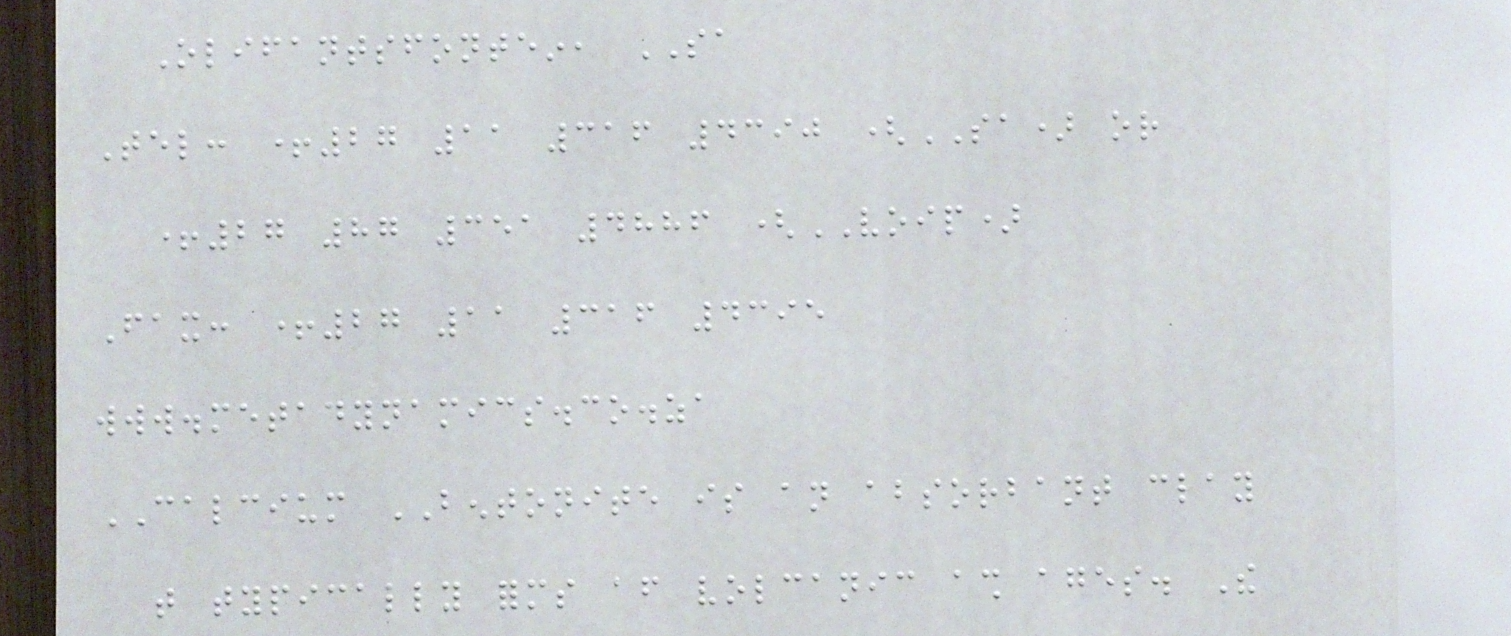Olifantsfontein, SA
Tel: +27 11 316 4390 (SA) or
+27 87 351 4886 (VOIP)
Fax: +27 11 316 4395
www.metadynamics.co.za
CALCIUM BENTONITE is an absorbant clay
that typically forms after volcanic ash ages. The
